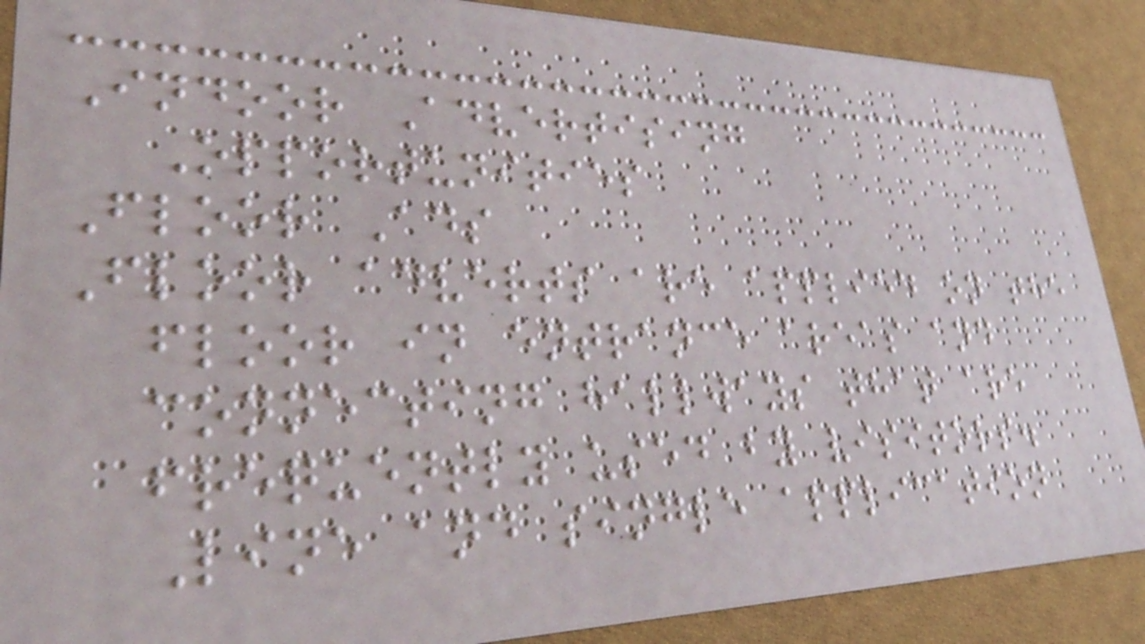Indoor Advertising
Opportunities
Floor Ads
Floor adverts are applied on the
floor in entrance areas and
connecting hallways that are
frequently used by visitors.
Line and single application
